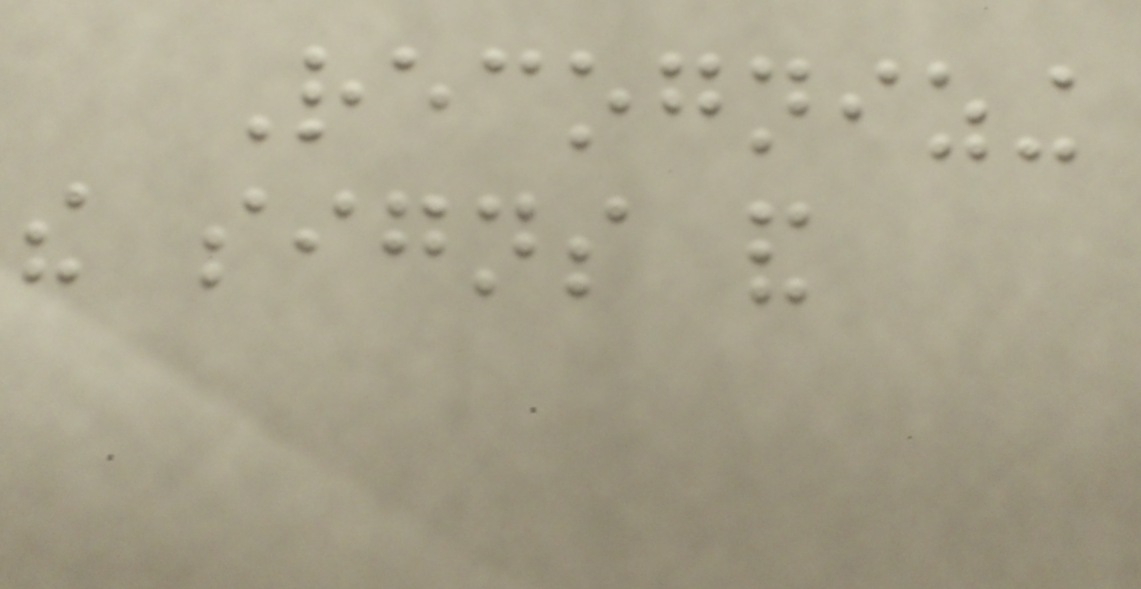Recognizing
the signs and
